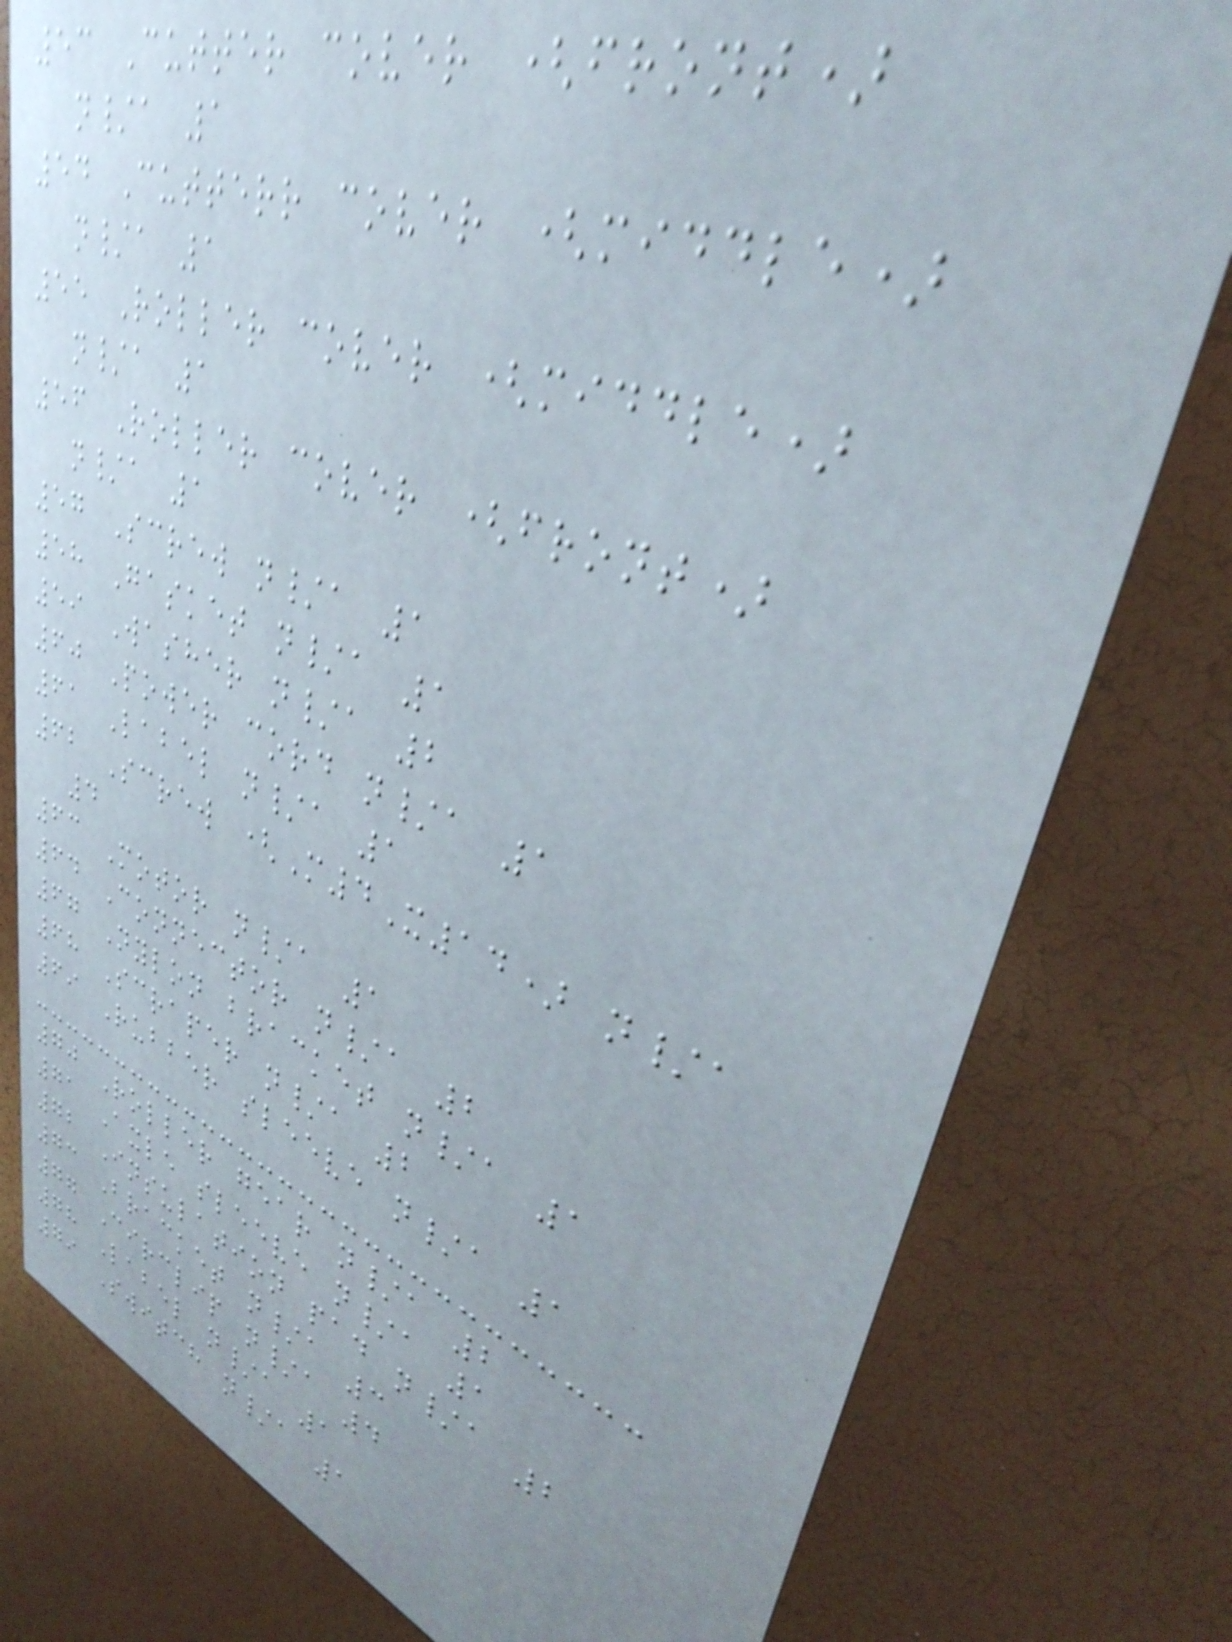53 Cutter cover (front)
n/a 1
54 Cutterr cover (middle)
n/a 1
55 Roller cover (middle)
n/a 1
56 Roller cover (front)
n/a 1
57 Screw n/a 1
58 Gasket n/a 1
59 Washer n/a 2
60 Power cord n/a 1
61 Label n/a 1
62 Screw (M4X14) n/a
4
63 Motor n/a 1
64 Connector n/a 2
67 Nylon bracket n/a 1
68 Scraper n/a 2
69 Rubber sleeve n/a 1
70 Roller gear n/a 2
71 Axle sleeve n/a 1
72 Insulation pad n/a 2
73 Bracket n/a 3
77 Circlip n/a 4
78 Label n/a 1
79 Switch n/a 1
